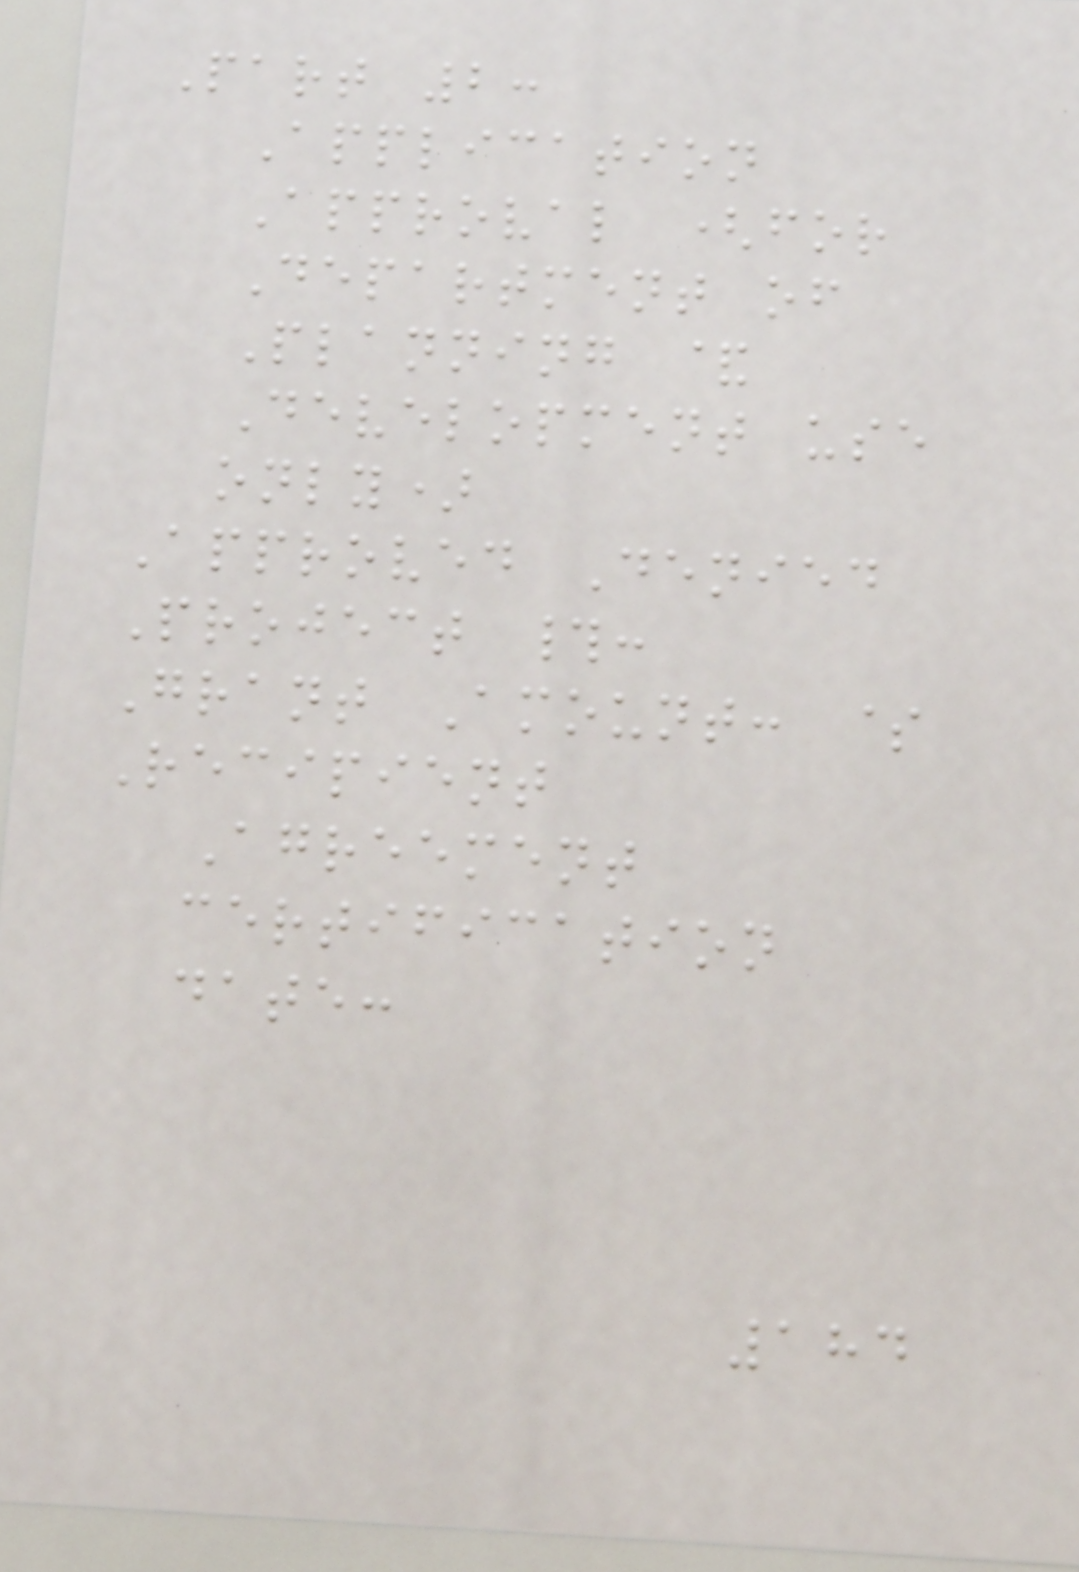Part 2:
Application
Approval (for
Department of
Planning &
Development use
only)
Approved Denied
Project #:
Grant Amount: $
Recipient
Agreement
certification
date:
184
